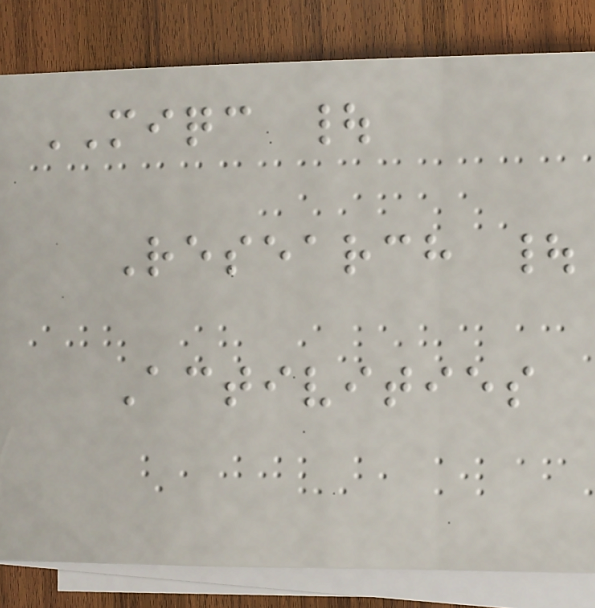MIQC |
Research |
Activities
